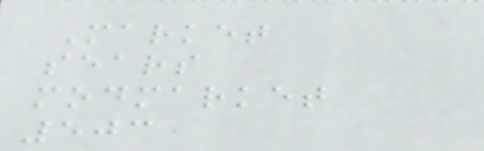Market
sears
modmarket
503
